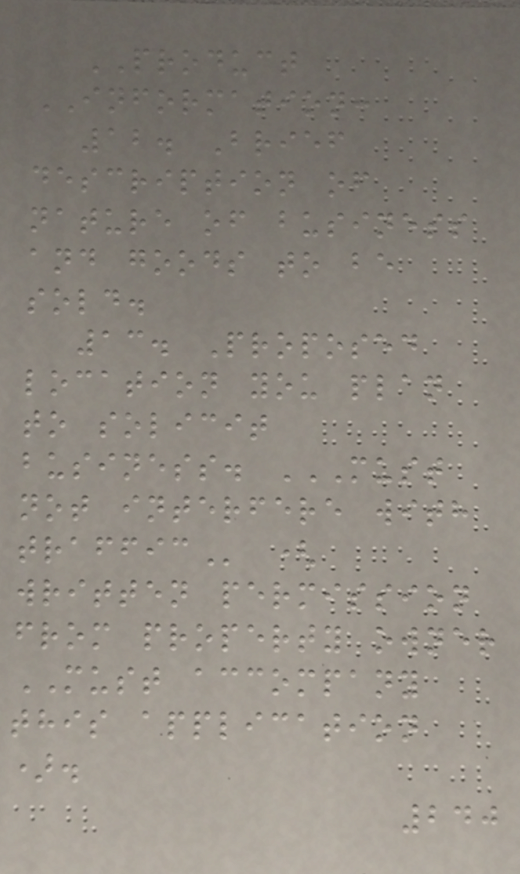PRODUCT
INFORMATION:
12. Brief
description of
nature of business
and goods to be
sold.
13. Proposed
location you plan
to solicit
business. MUST
NOT INTERFERE WITH
TRAFFIC (
written permission
from property owner
MUST accompany
this application
).
240
